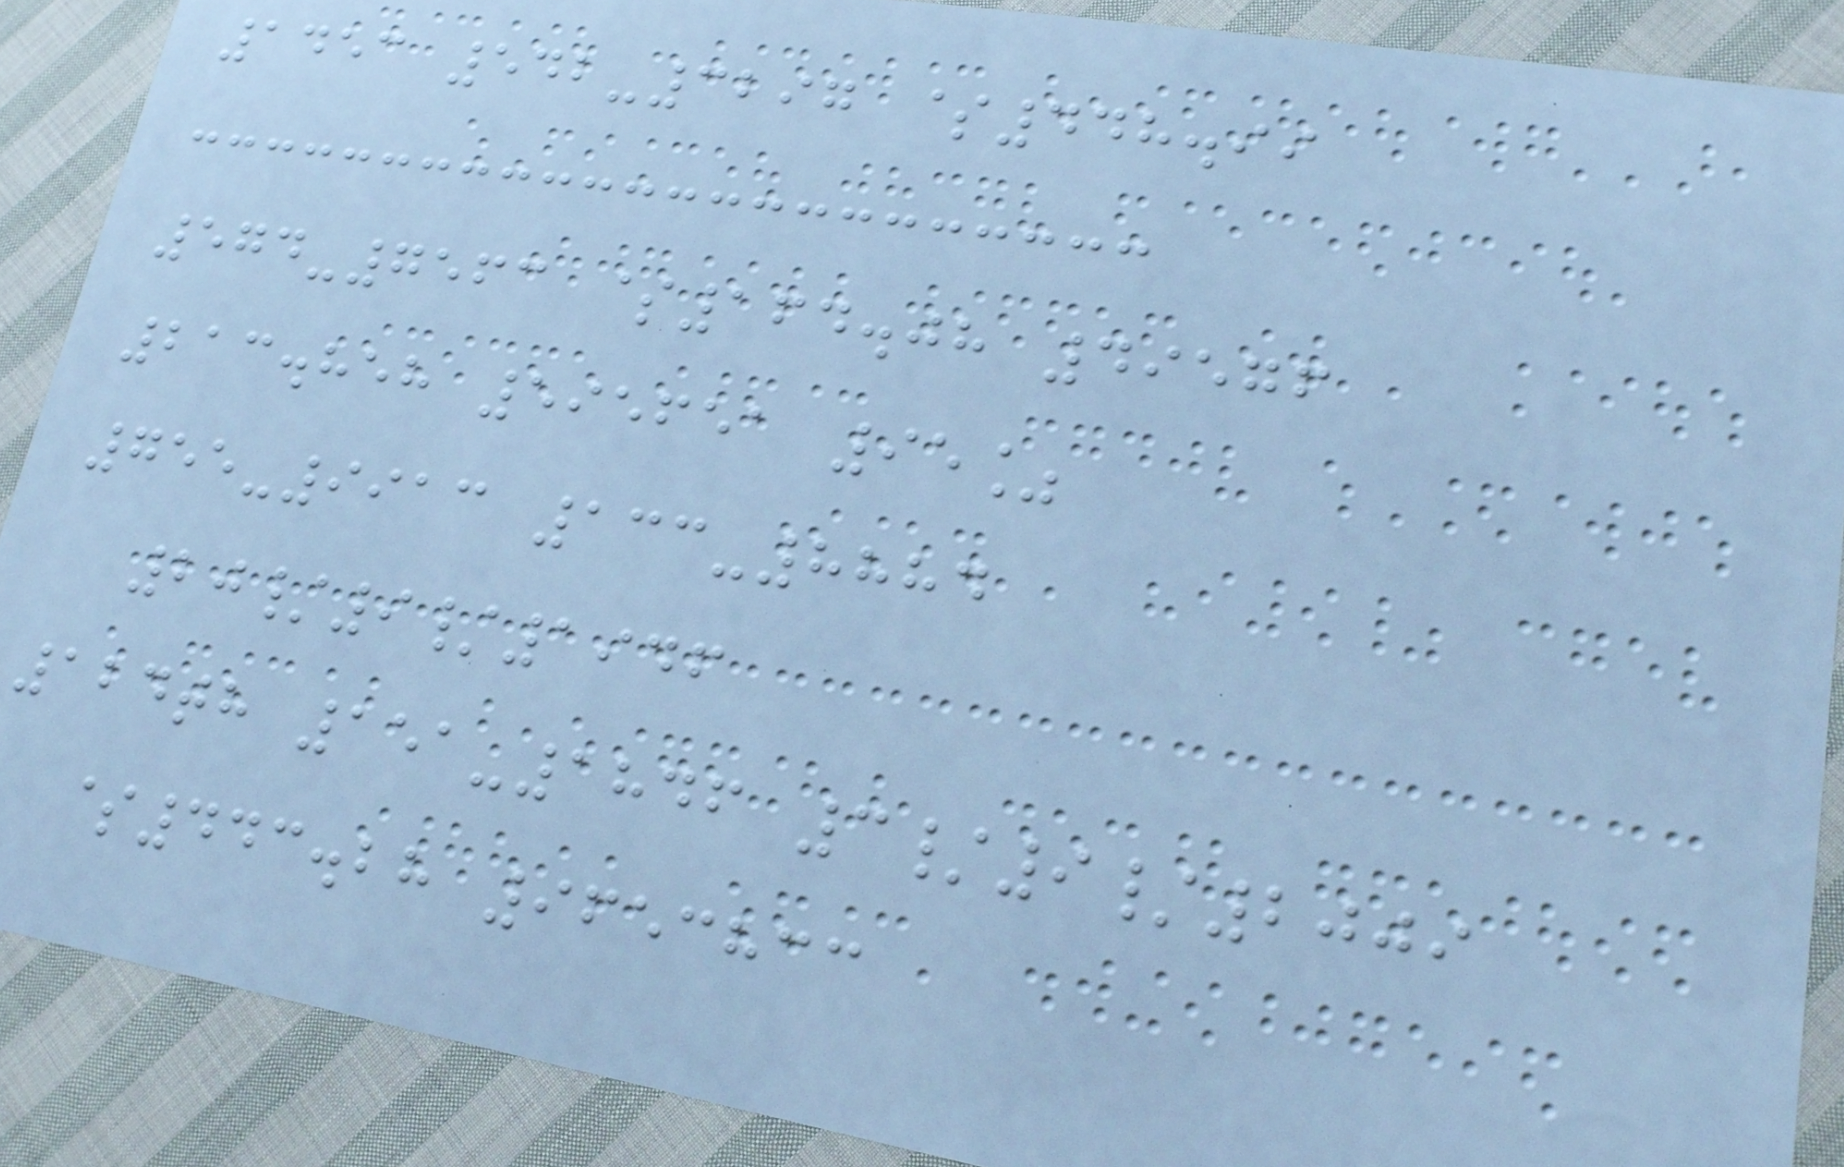1453 542-3297 $448.99
574-7563 $164.08 49576
213.858 595651 95%
755-9913 133-8884
20/9/1946
124th 151-1846 3/9/2009
$443.28 9653833
